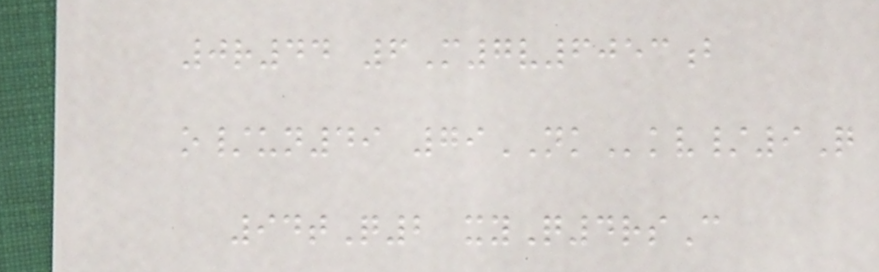0r44 6M7v6053b
o/un49 79NKkv/9Q
94tQ2 xyQ4rsC
